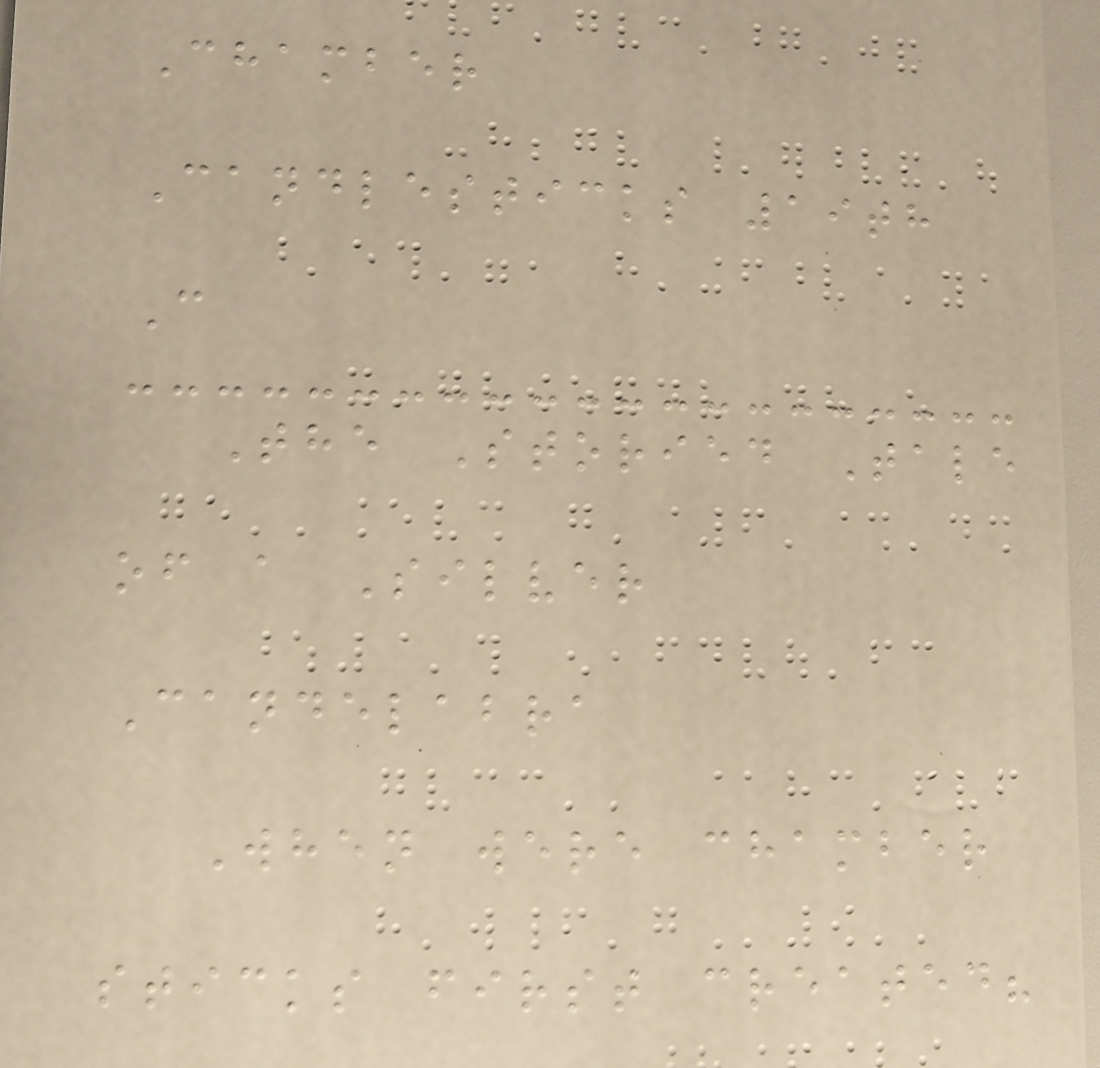Chamber
Candlesticks 19th
C
The Storied Tale
of a Silver
Candelabra
When were chamber
sticks first created?
